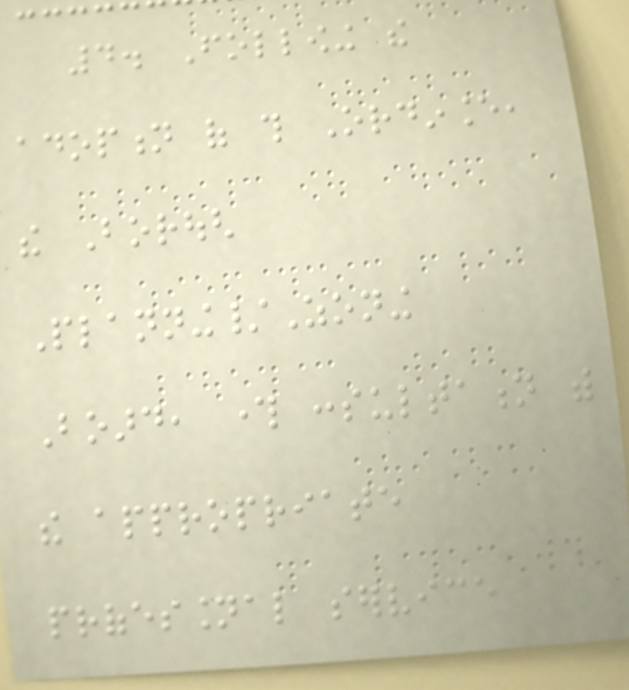4. Following the
adoption of this Ordinance,
the Borough
Planning/Zoning
Board, through consultation with
the appropriate
professional service
